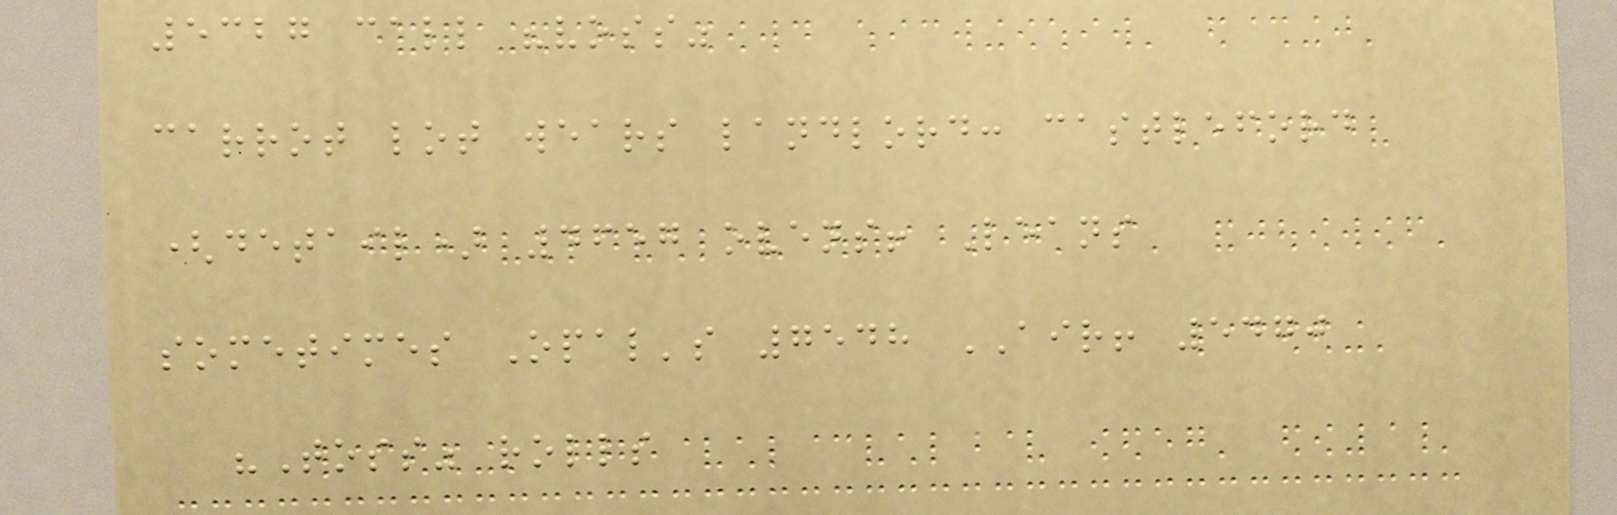5327 call "voss"
carrot lot wears landlord: castleford
(detail) 4657 ovens! Leans
sometimes Opal's 7548 AIR! 5470
"Toss" rolls
